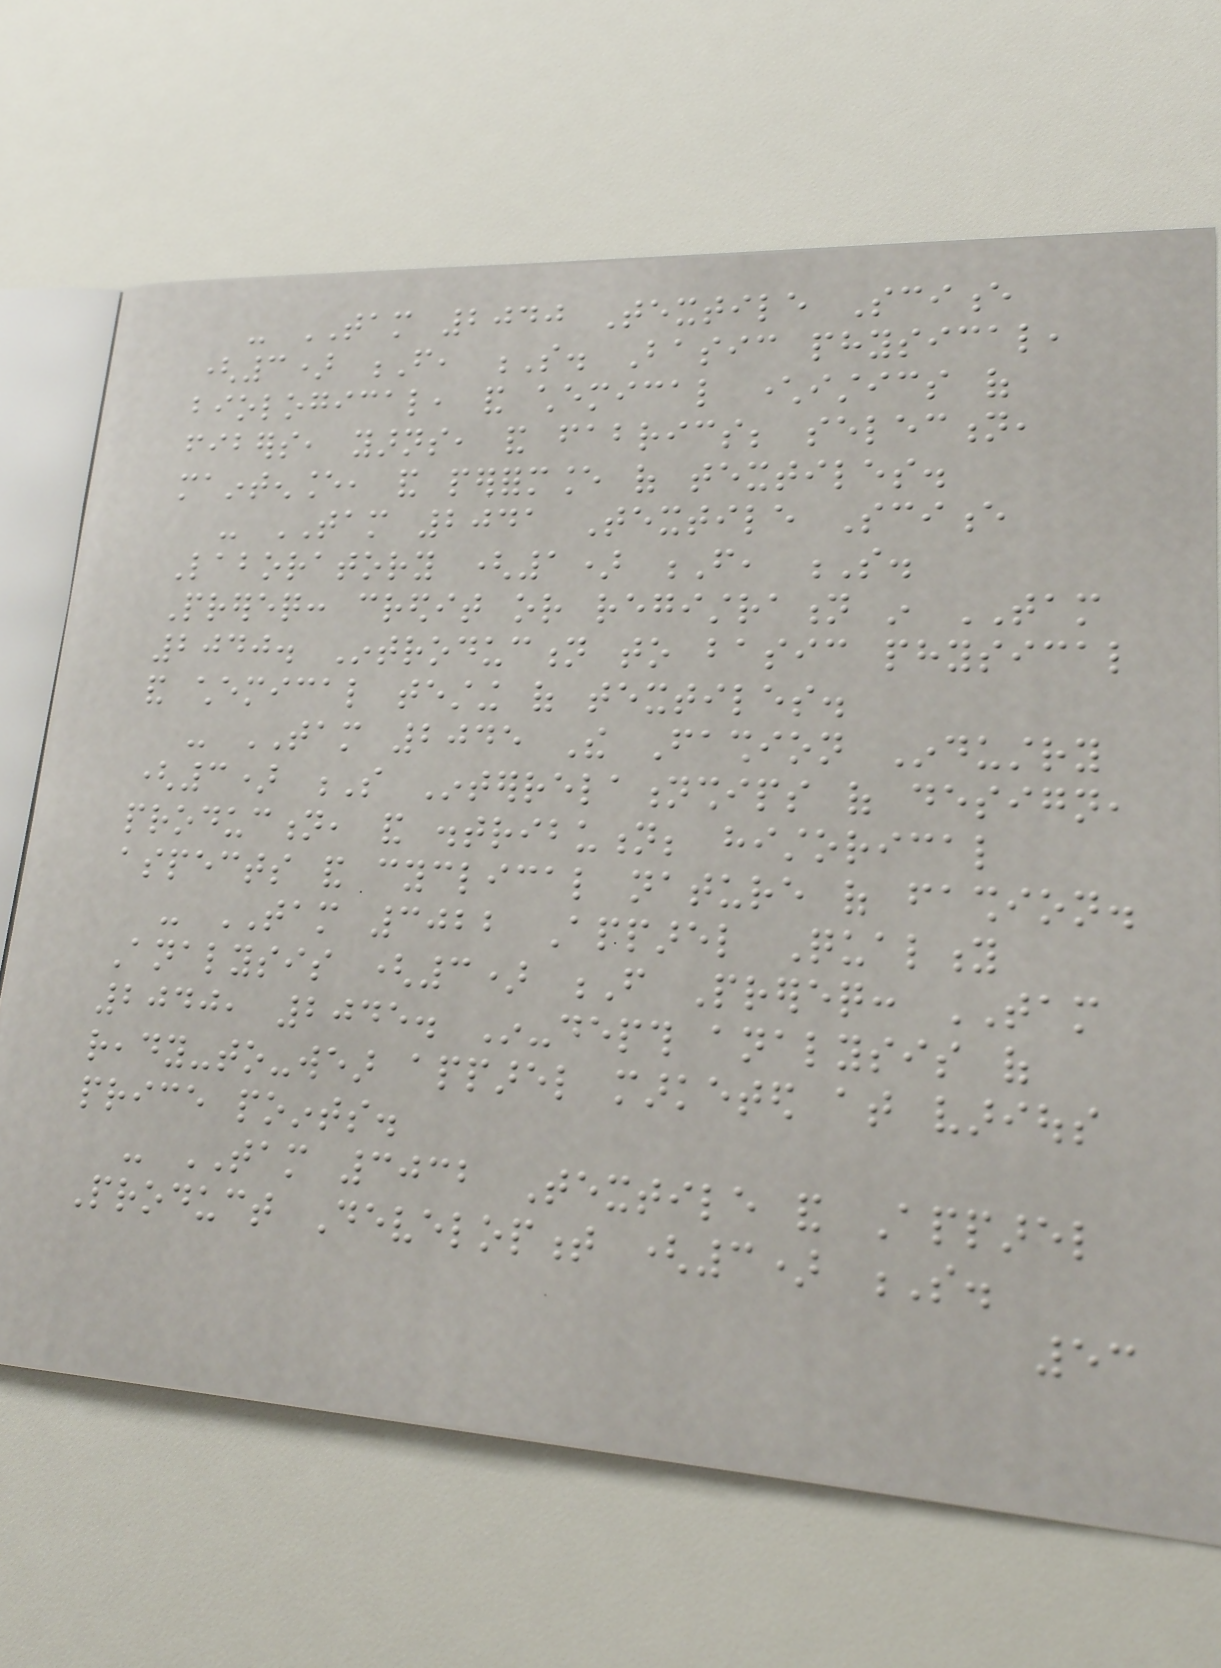- TAM 2040 Textile Science
(3) F, S. Basic physical,
biological, and chemical characteristics of
fibers, yarns, and fabrics; selection,
maintenance, and performance of textiles.
- TAM 2041 Textile Science
Laboratory (1) F, S.
Prereq: credit or registration in TAM
2040. Introduction to basic physical
and chemical testing of textiles.
- TAM 2045 The Fashion Industry
(3) S Interrelationships of design,
production, and distribution; historical
aspects and cyclical nature of fashion.
- TAM 3022 Apparel Quality
Analysis (3) F Prereq: TAM
2040, 2045. In-depth analysis of
ready-to-wear apparel marketed at various
price points.
- TAM 3032 Textile and Apparel
Product Development (3) S.
53
